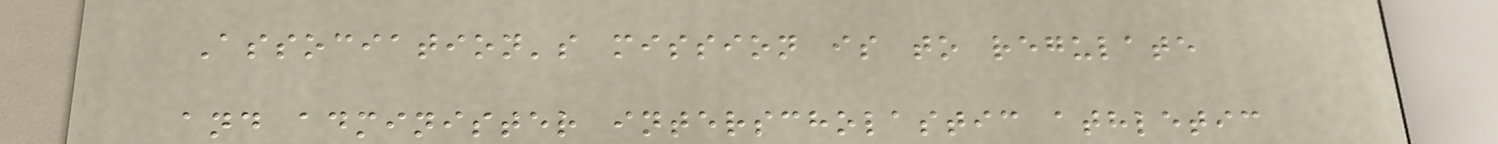Association's mission is to regulate
and administer interscholastic athletic
